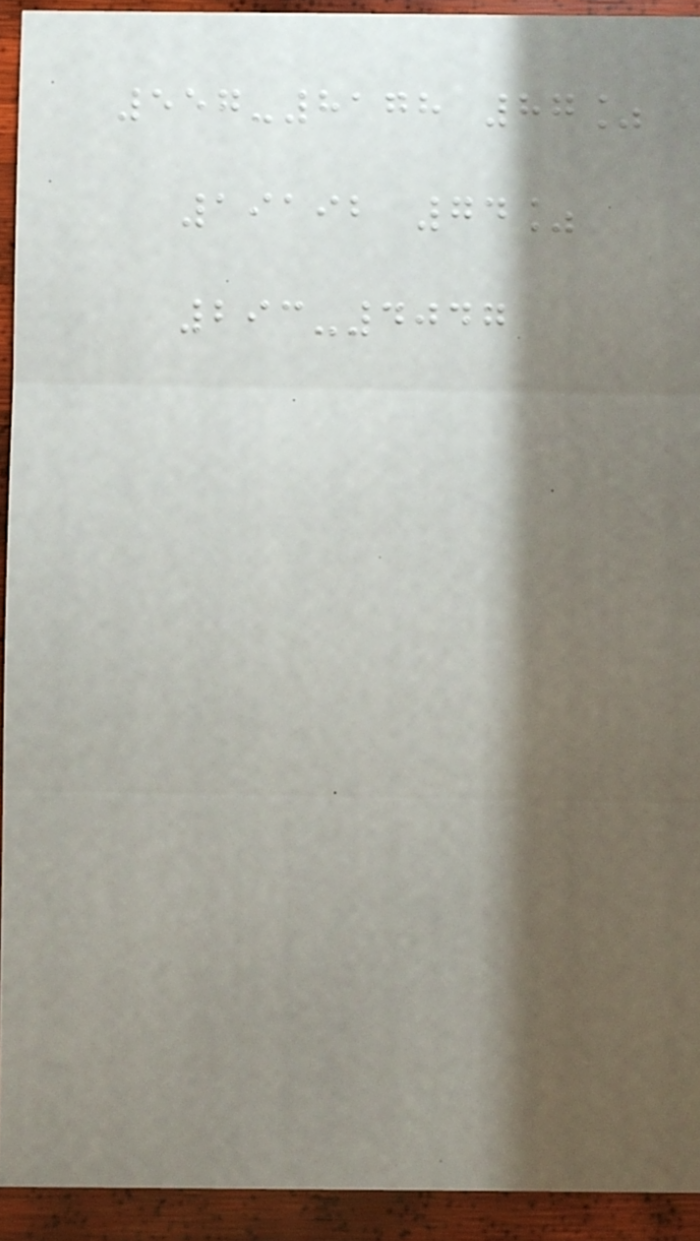557-8178 87%
19192 74%
293-4047
